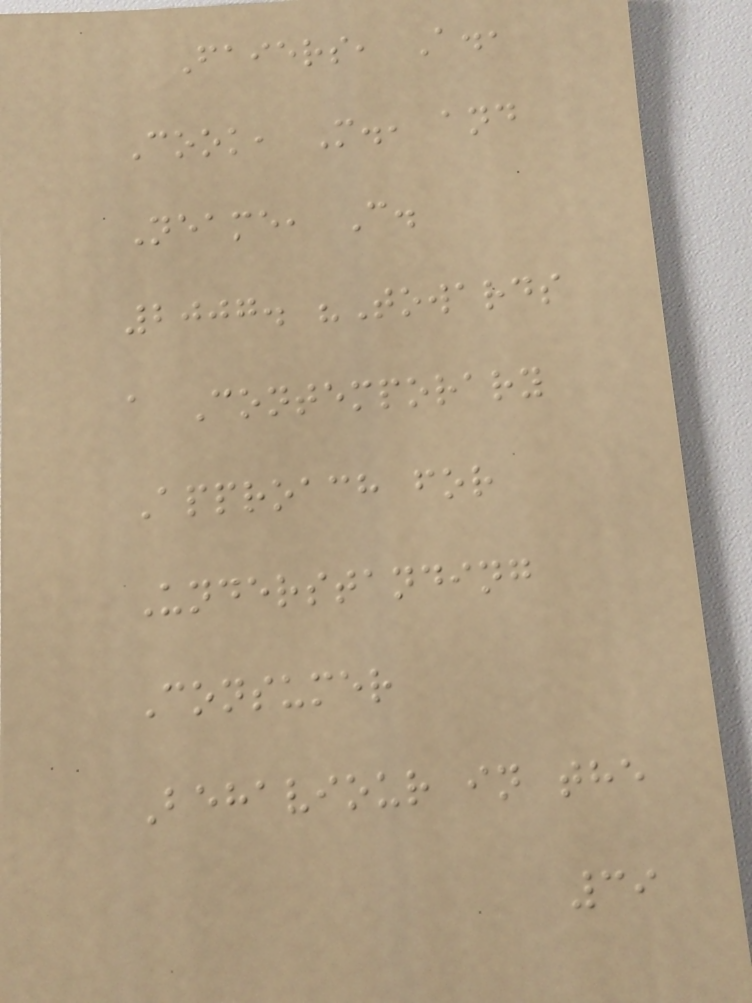Faiers, A.,
Cook, M., and
Neame, C.
2007. "Towards
a Contemporary
Approach for
Understanding
Consumer
Behaviour in the
39
